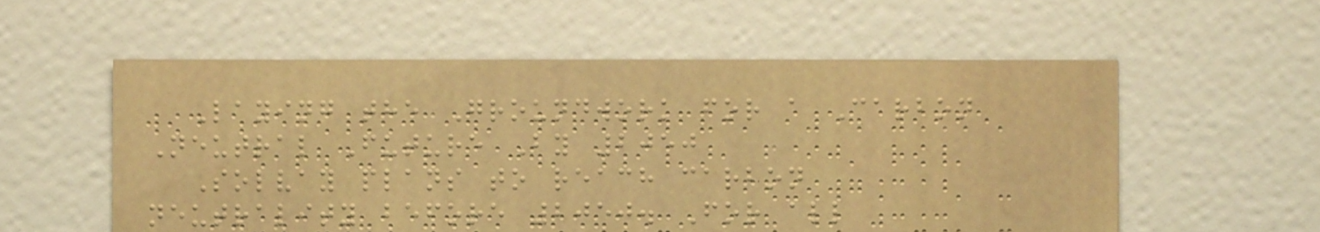Laying the Groundwork for a Carbon
Neutral Future By 2050
Solvay plans to reach carbon
neutrality before 2050. For all
